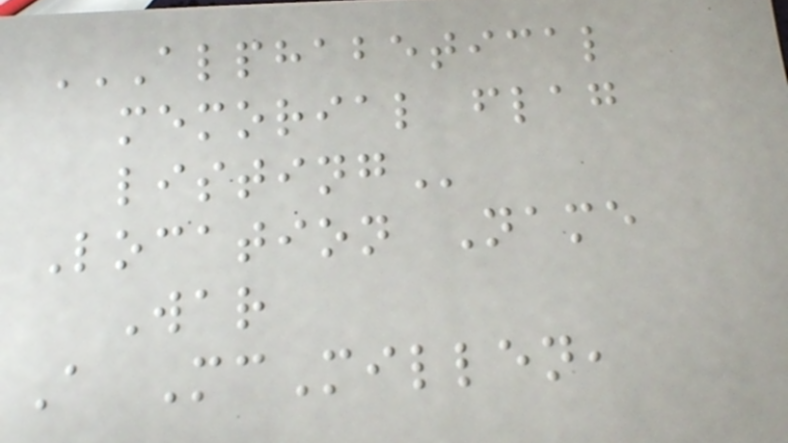ALPHABETICAL
MEMORIAL FLAG
LISTING
Location Name
War
A McMillen,
